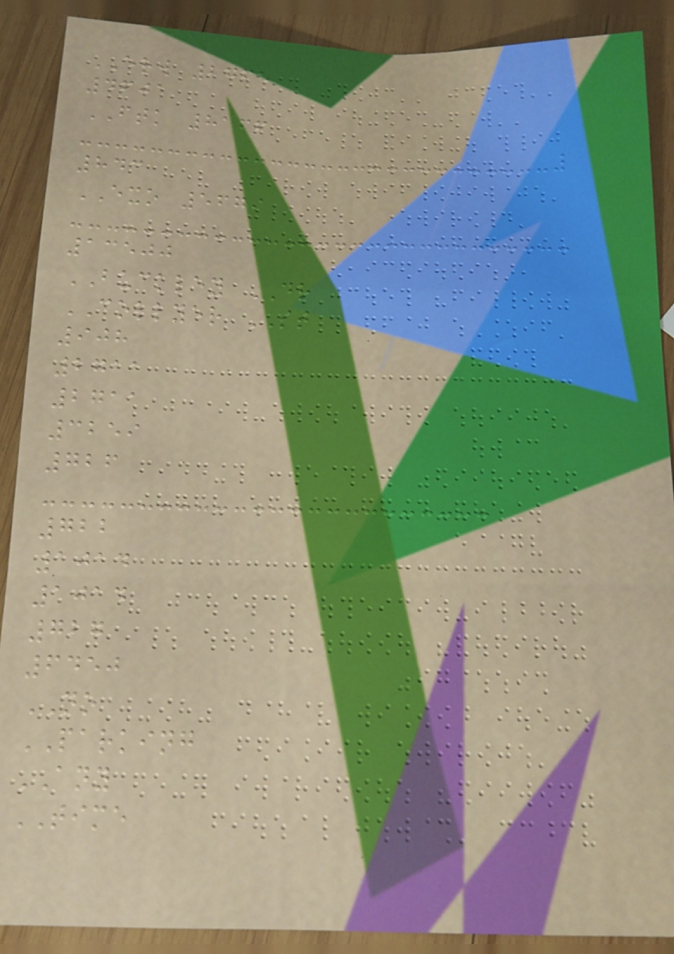ERW 2765
4601
FTK 8166
843
EXO 5679
13500
BUCKLEY DR
COLLYER ST
908
2711
2711
3259
726
722
1014
1014
727
6450
NO
PARKING
ANY
TIME
